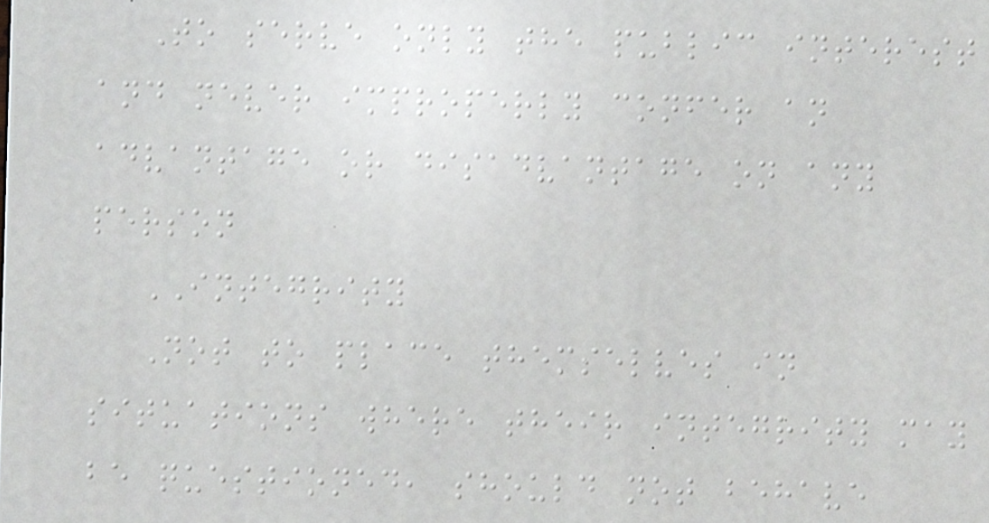To serve only the public interest
and never improperly confer an
advantage or disadvantage on any
person
INTEGRITY
Not to place themselves in
situations where their integrity may
be questioned, should not behave
